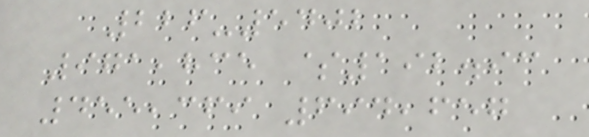226-5402
971,835 $192.93
455,369 694,657
